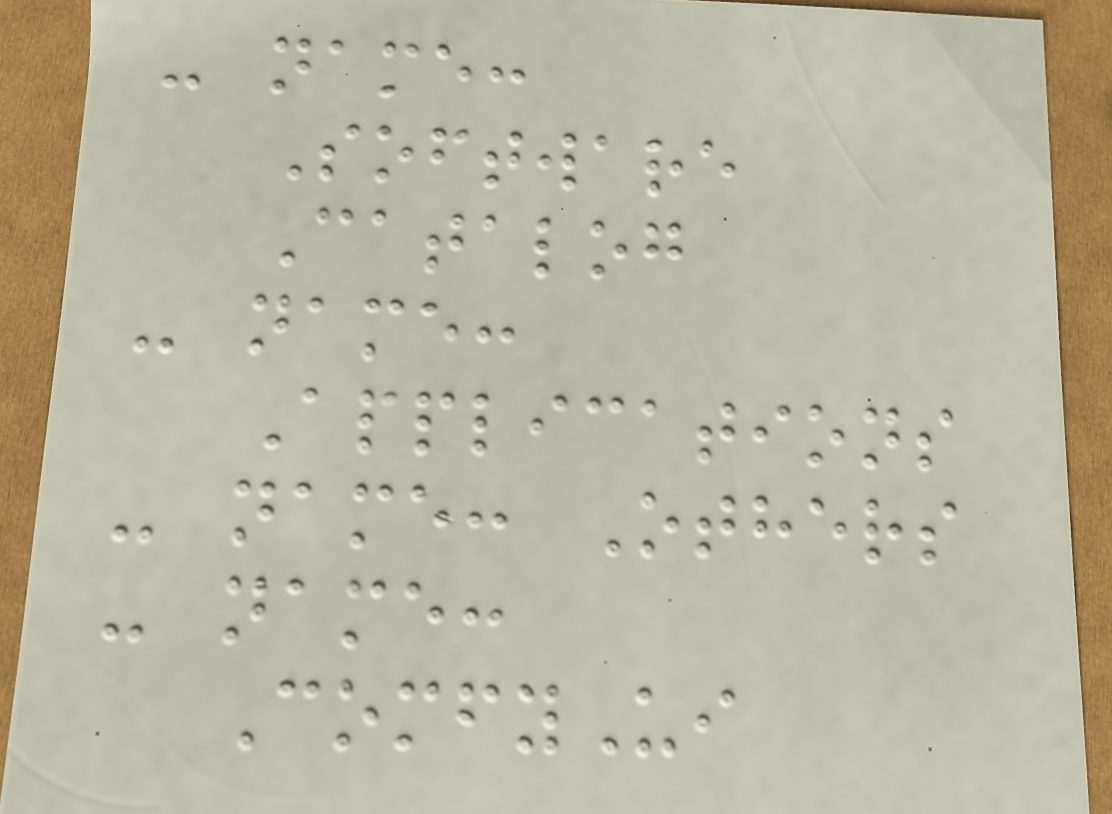- name:
Software
Catalog
- name:
Applications
- name: Others
- name:
ComfyUi
